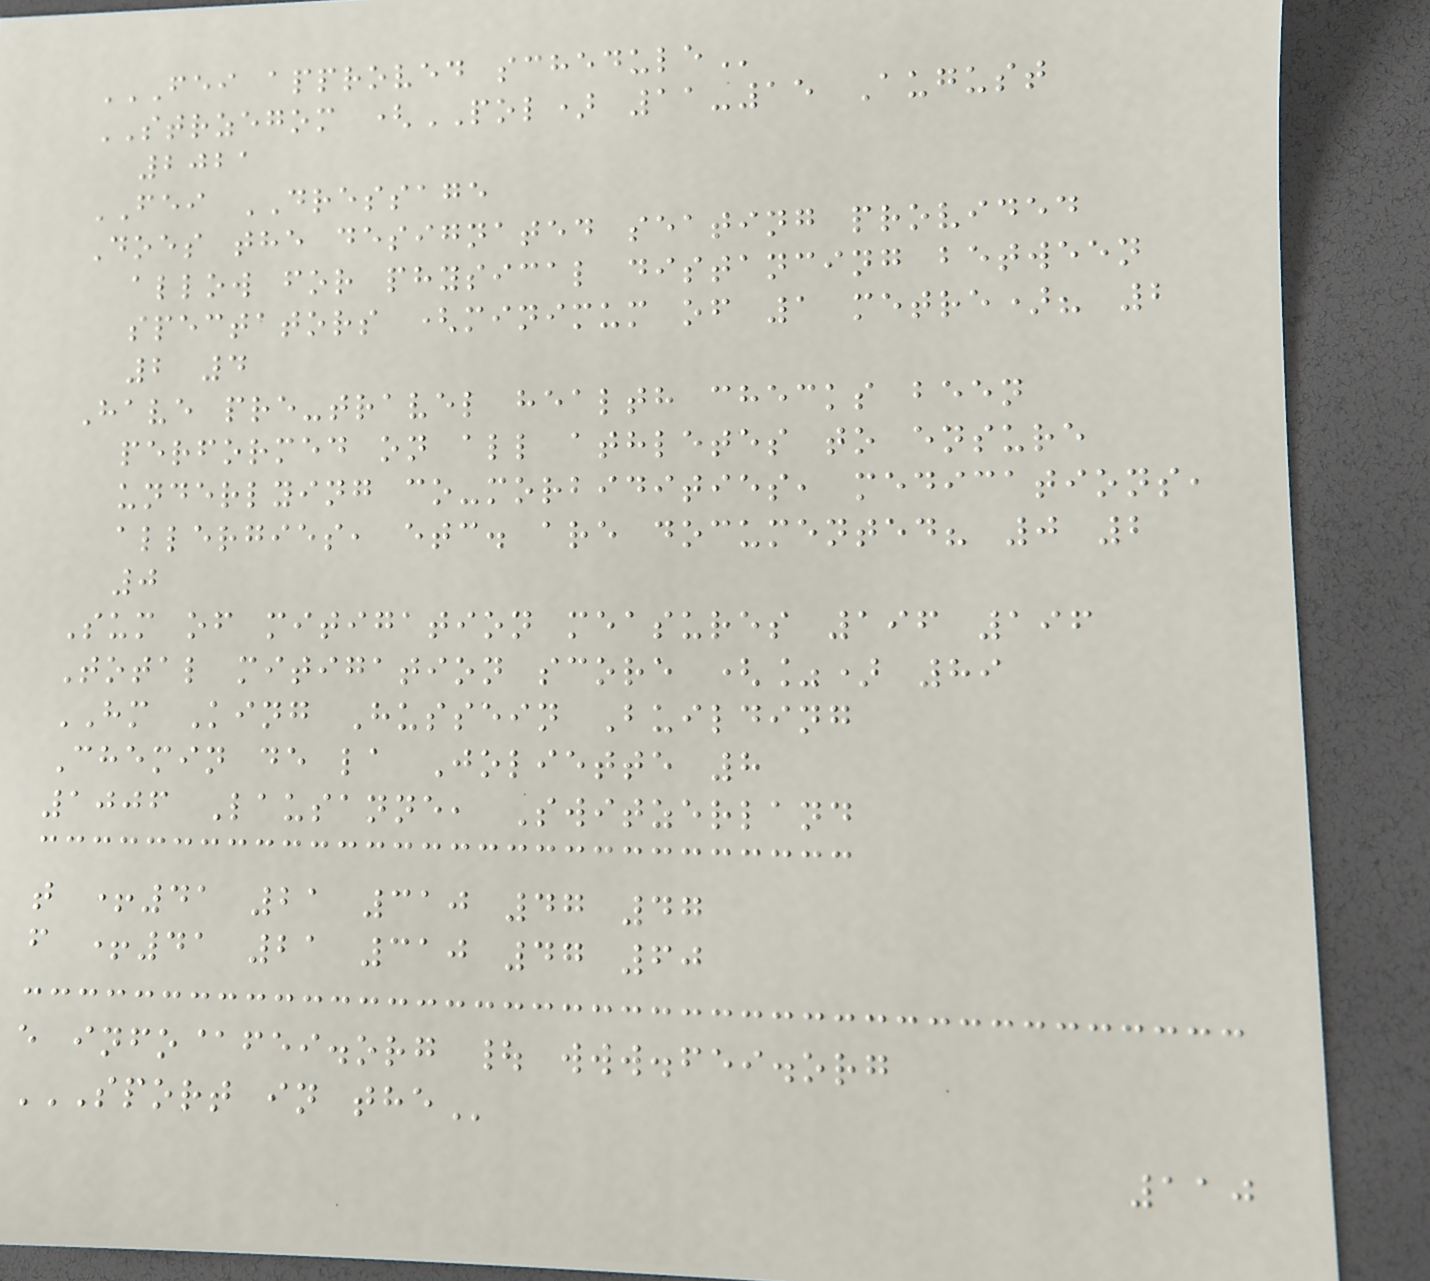FEI APPROVED SCHEDULE
STRZEGOM (POL) 11-15 August
2021
FEI DRESSAGE
Does the designated seating provided
allow for physical distancing between
spectators (minimum of 1 metre)? 2
2 4
Have pre-travel health checks been
performed on all athletes to ensure
underlying co-morbidities, medications,
allergies, etc. are documented? 0 2
0
Sum of mitigation measures 196 196
Total mitigation score (%) 89
HM King Hussein Building
Chemin de la Joliette 8
1006 Lausanne, Switzerland
t +41 21 310 47 47
f +41 21 310 47 60
e info@fei.org | www.fei.org
SPORT IN THE
110
